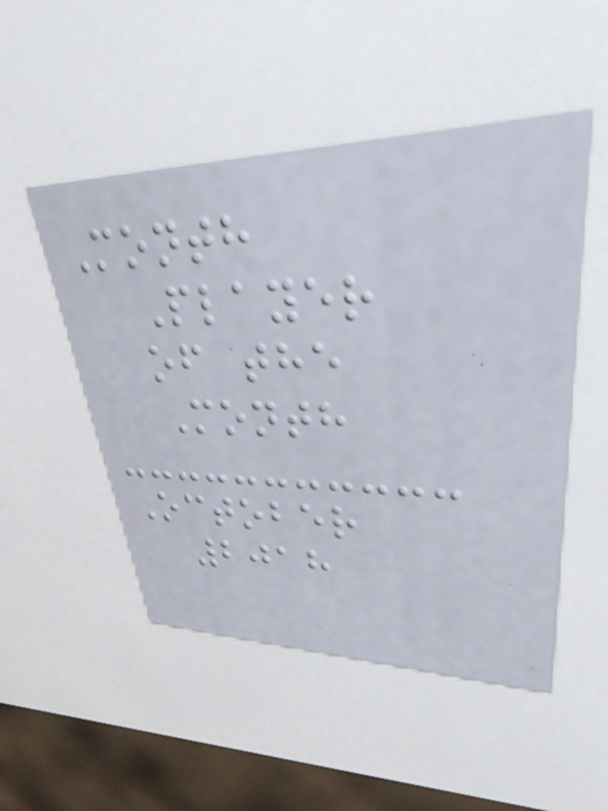Month
Player
of the
Month
October
2018
